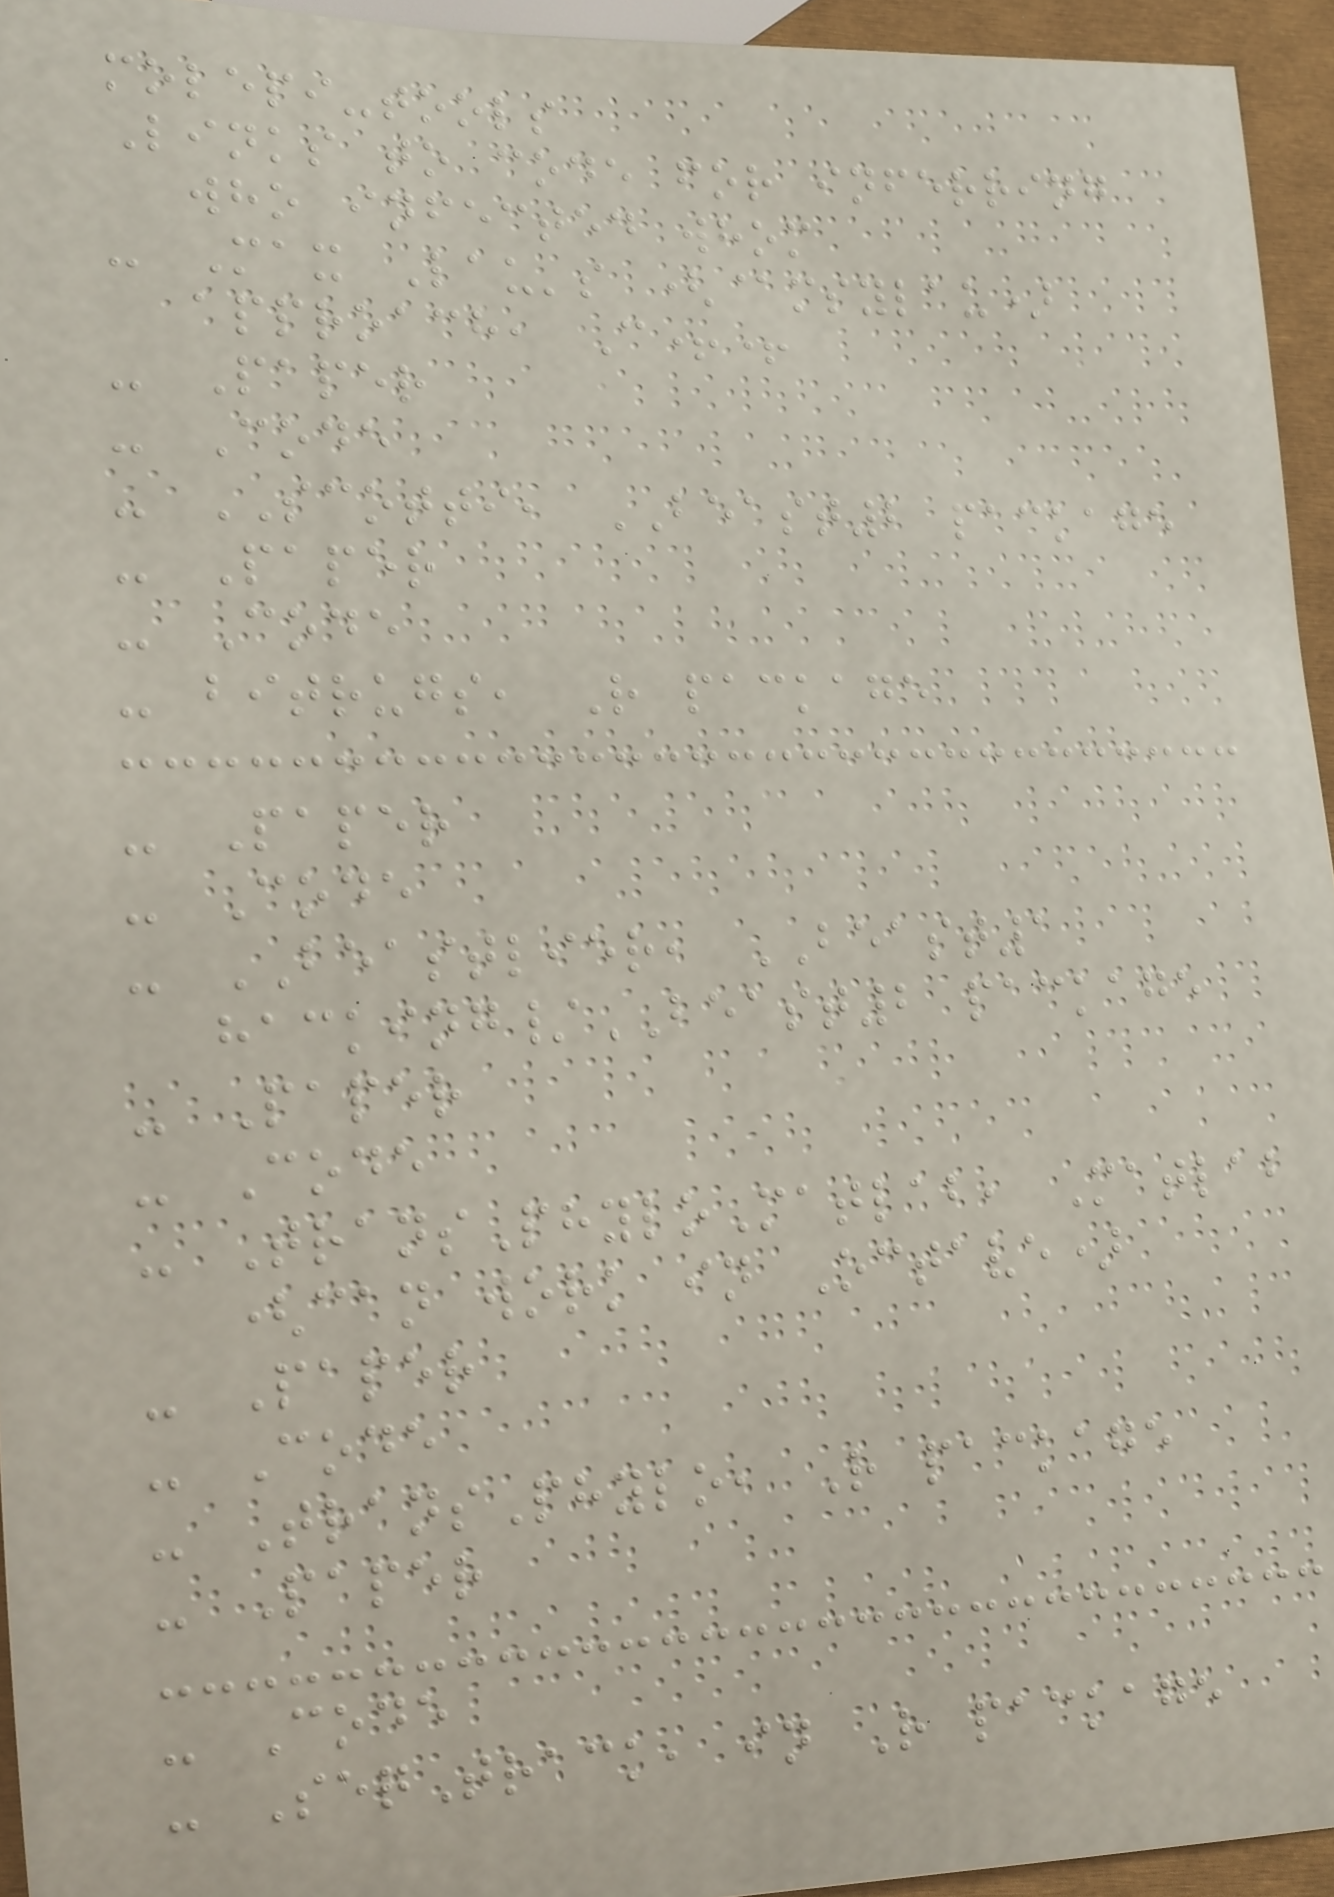molepi-tools
Links to code for inferring
who infected whom
- Max Lau's (@msylau)
approach, C++
- Paper
- Code
- SCOTTI, BEAST2 package
- Paper
- Code
- bitrugs, R package
- Paper
- Code
- BEASTLIER, BEAST1
hacking/BEAST2 package
- Paper
- Code
- TransPhyloMatlab, Matlab
(can work in Octave)
- Paper
- Code
- TransPhylo, R package
- Paper
- Code
- SeqTrack, in R package
